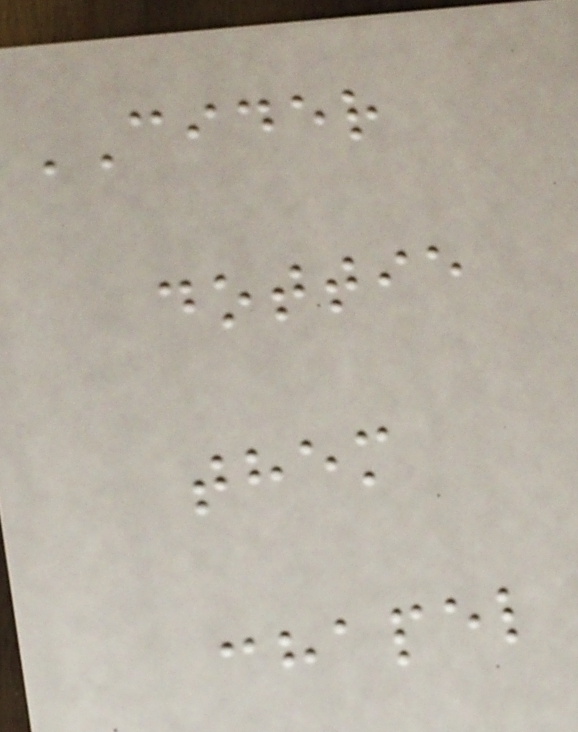CIDER
dottie
them
chapel
